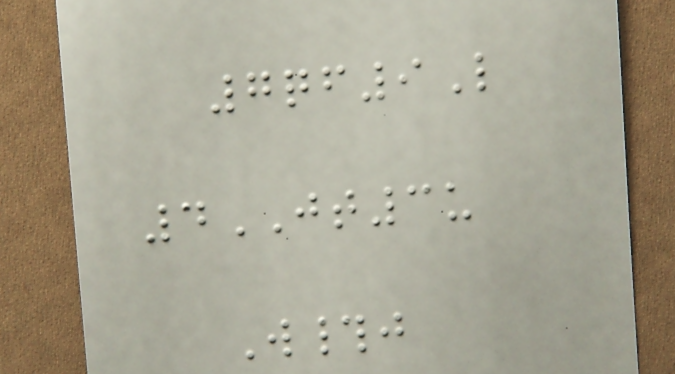7qf9L
4JT3u
W#j
